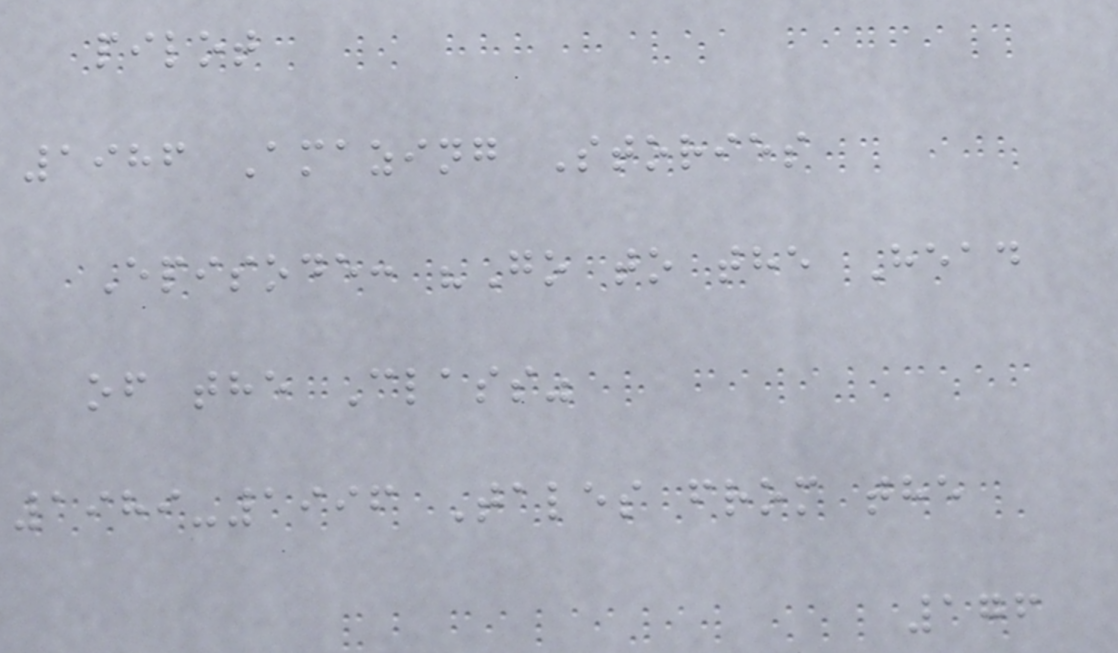pilot
1986 Amazing Stories
Episode: "Go to the Head
of the Class"
1989-1996 Tales from the
176
